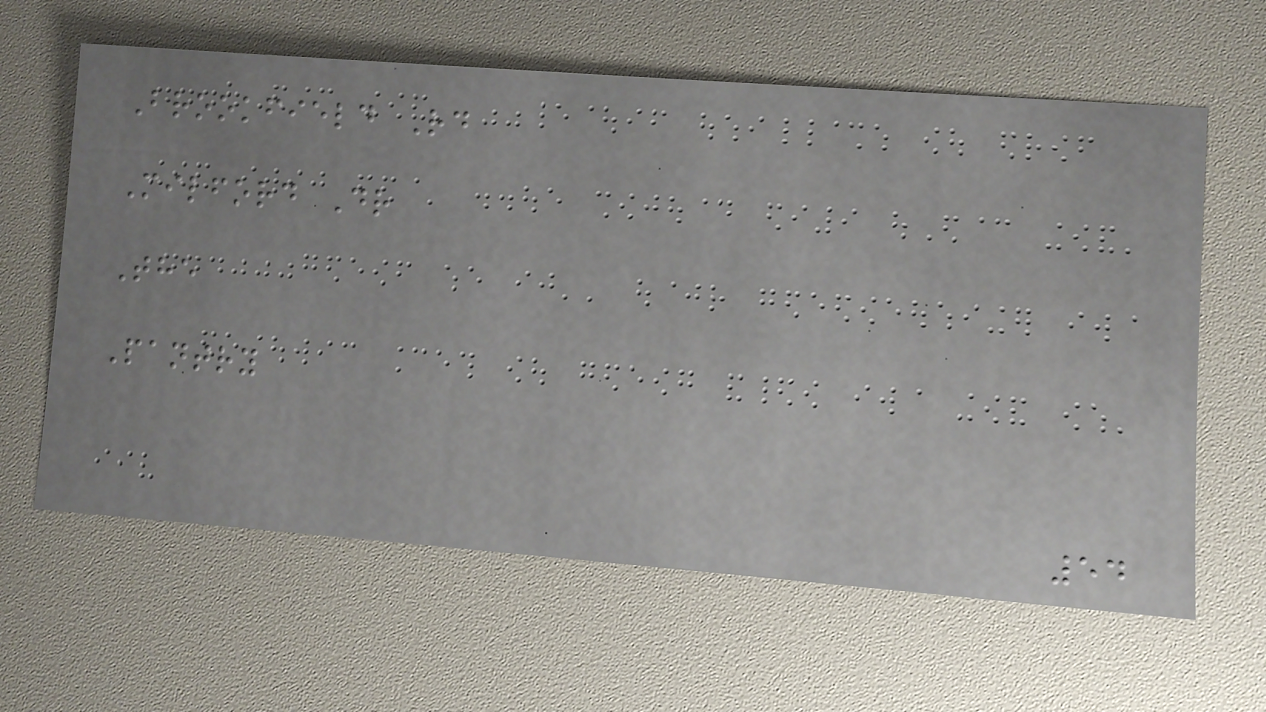Brookfield Rd
Milford Dr
The
Pantry
54
